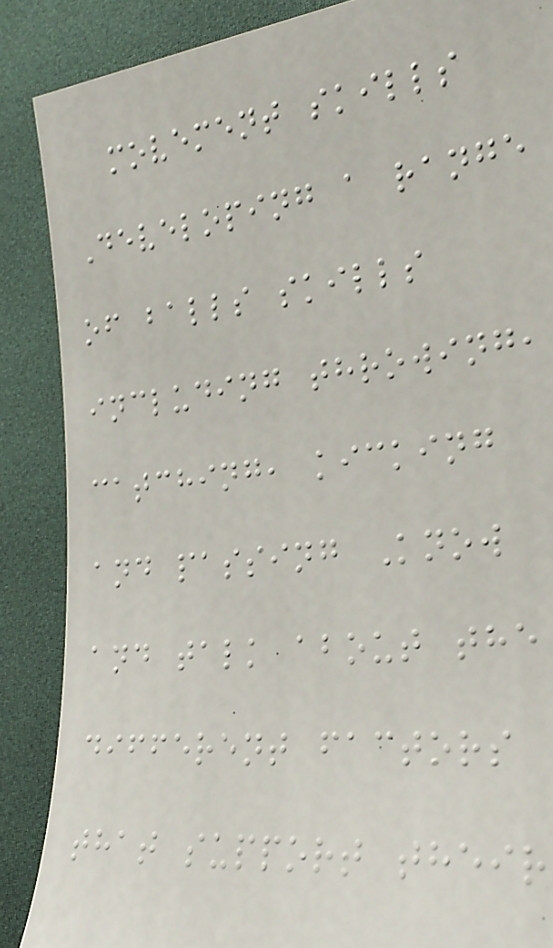movement skills
Developing a range
of balls skills
including throwing,
catching, kicking
and passing Know
and talk about the
different factors
that support their
